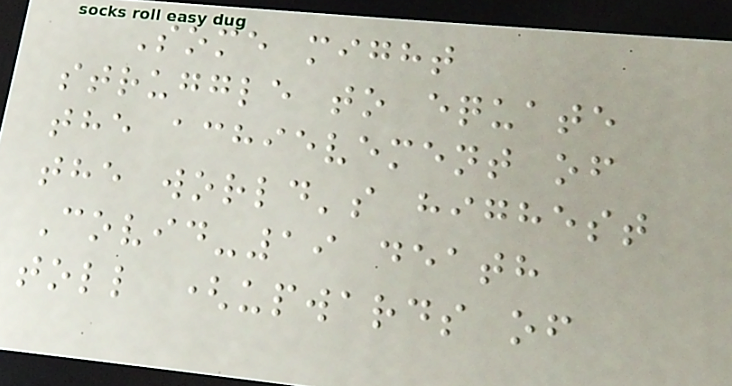Some might
struggle to equate
the achievement of
the world's highest
Covid-19 death
toll (upwards of
